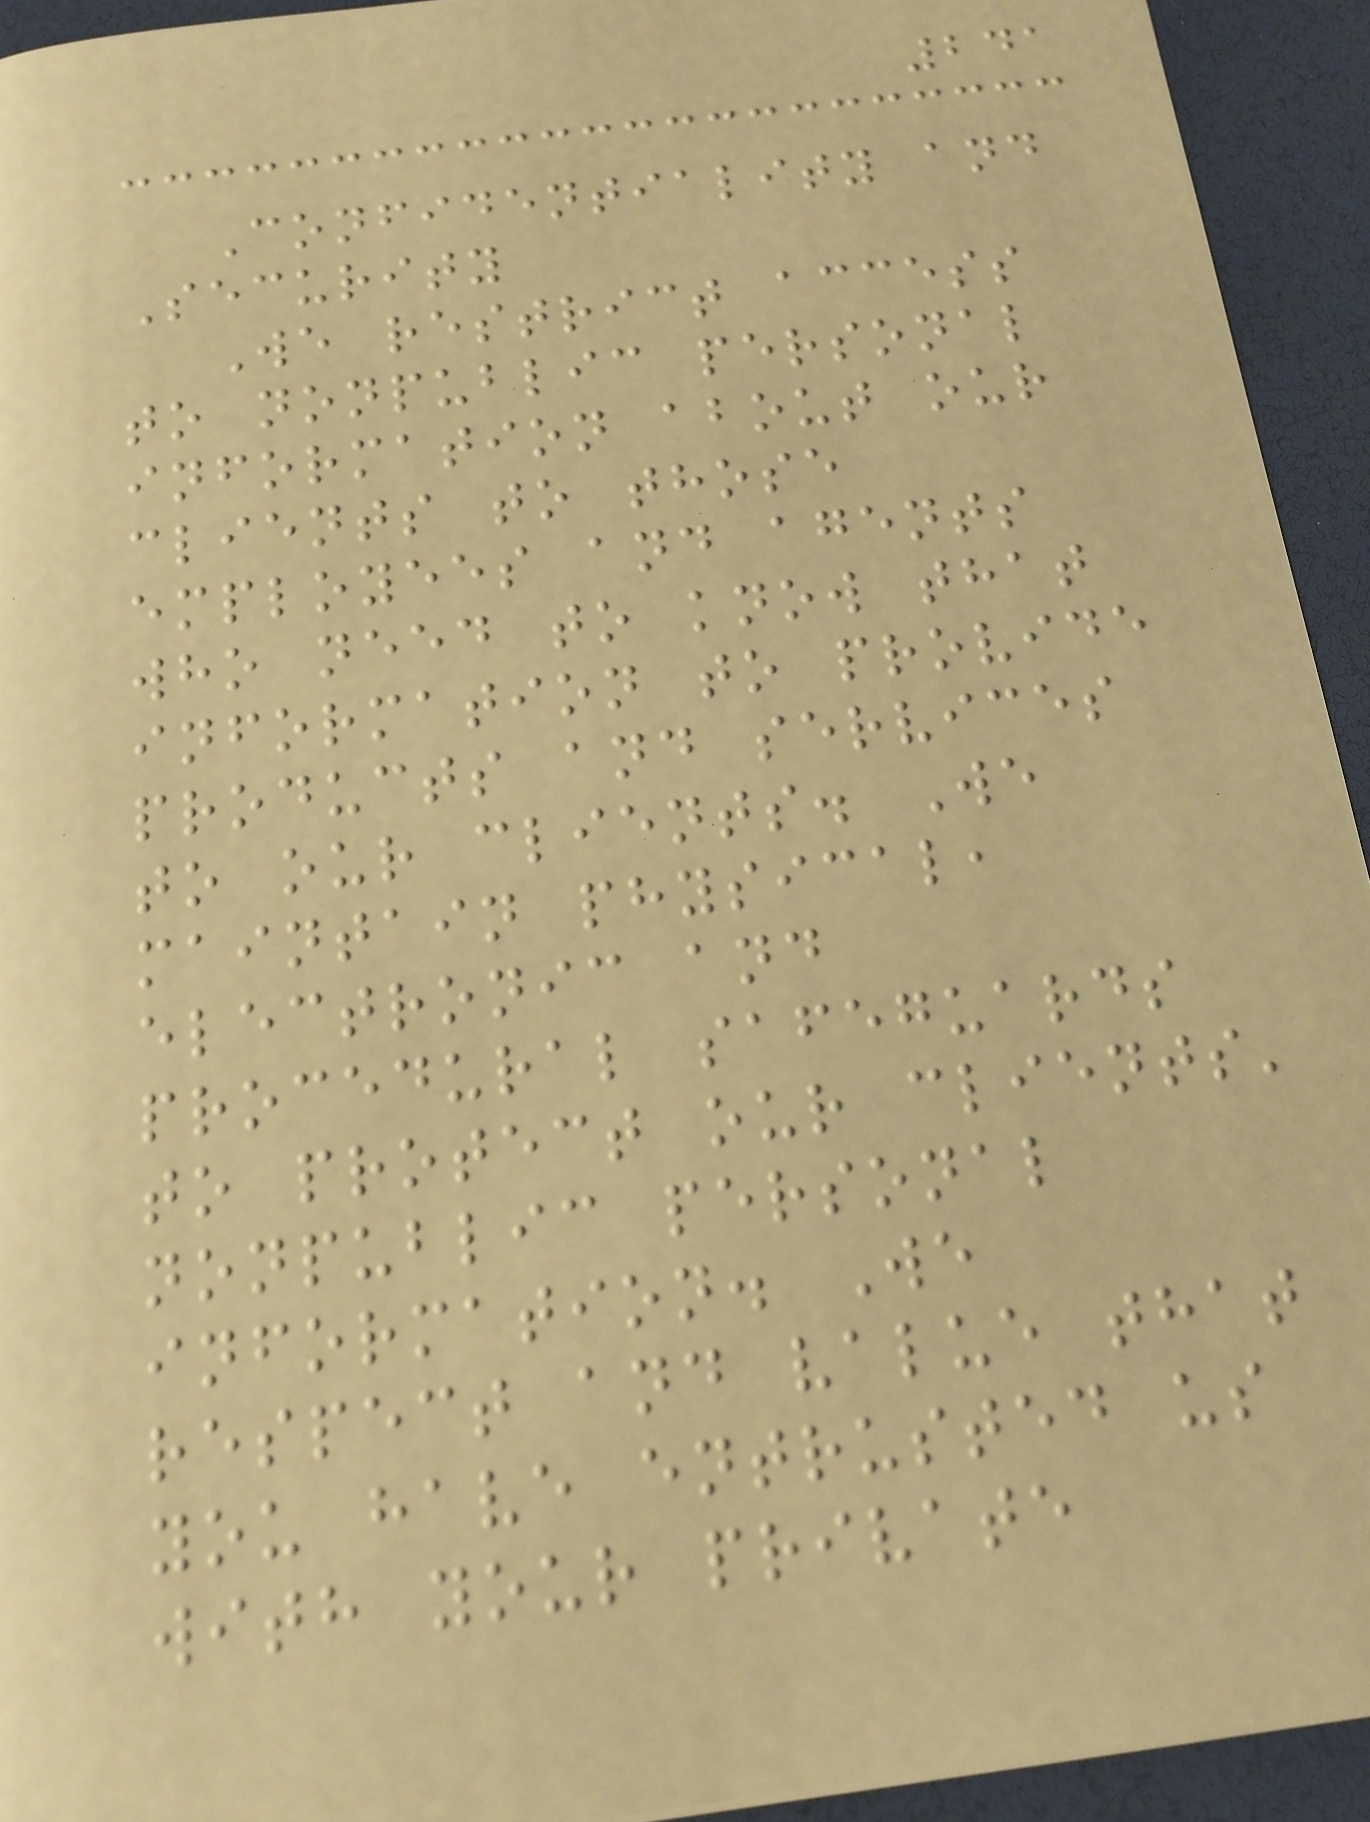241
Confidentiality and
Security
We restrict access
to nonpublic personal
information about our
clients to those
employees and agents
who need to know that
information to provide
products and services
to our clients. We
maintain physical,
electronic and
procedural safeguards
to protect our clients'
nonpublic personal
information. We
respect and value that
you have entrusted us
with your private
